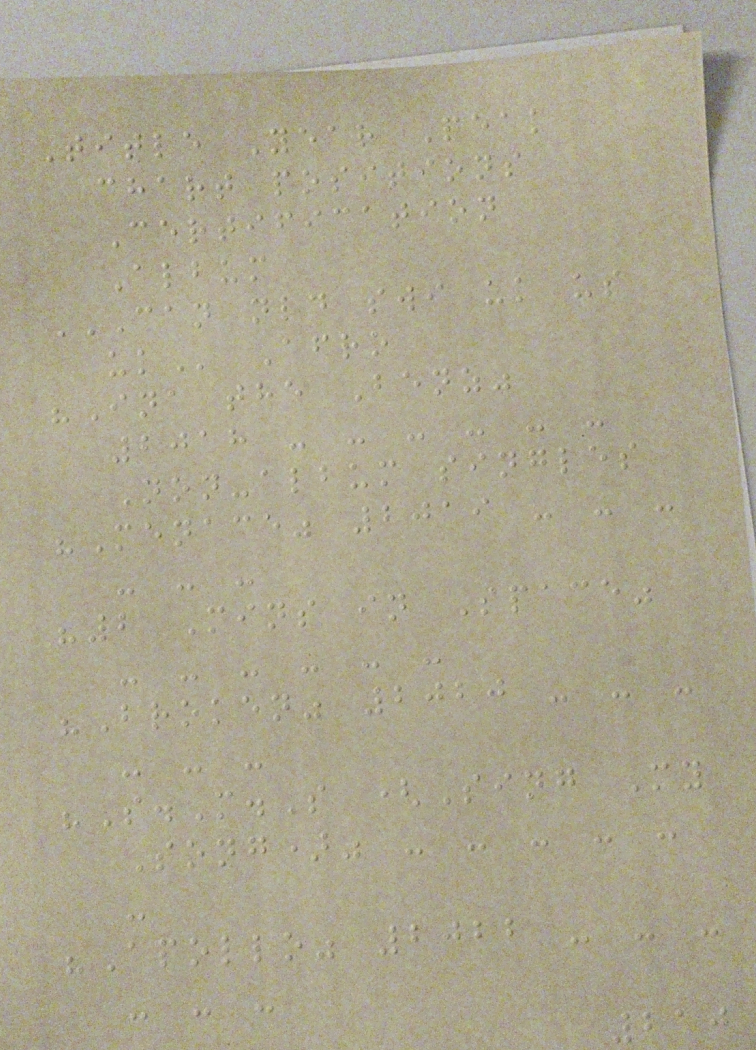Title Year Peak
chart positions
Certification
Album
CAN NLD SWI UK US
UK Afro
"Ina the Benz"
2018 - - - - - -
Non-album singles
"Menace" 2019 - - -
- - -
"2 Mins in Space"
- - - - - -
"Broken" 2020 - - -
- - -
"S.M.S (Sing My
Song)" - - - - -
-
"Apollo" 2022 - - -
- - -
210
